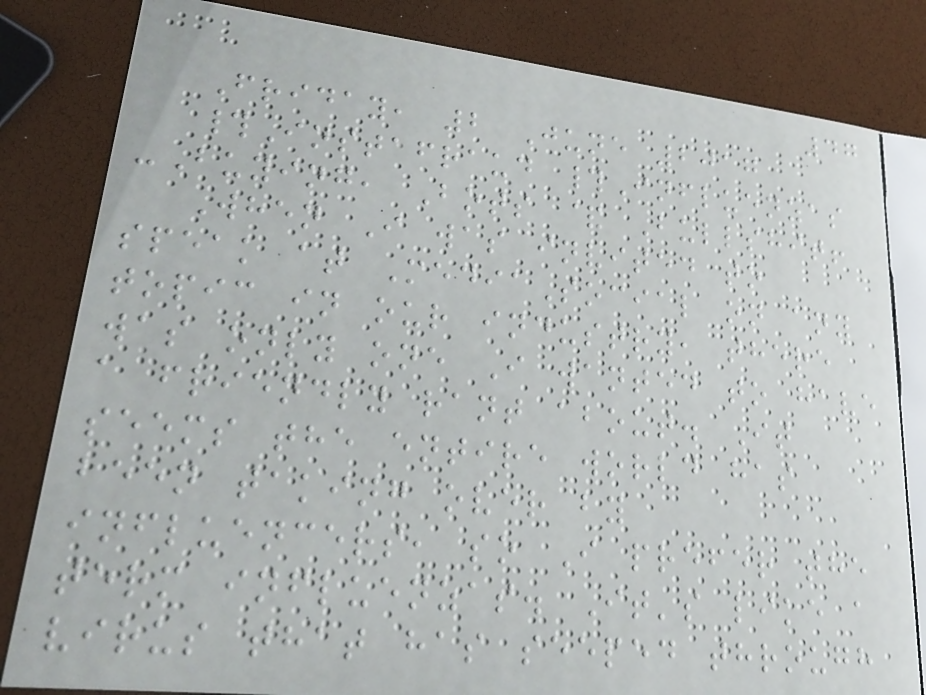47
Friday, 2 June 2017
#Instafraud #Influenzas
-Buying, Bots & Bullshit!
When I was invited to
speak at MediaSocial on any
topic in our industry, there
was only one I wanted to have
a friendly rant about. It
seems the entire world has
been taking over by
influencers, so I prefer the
term influenzas. It's like a
virus that has seeped through
